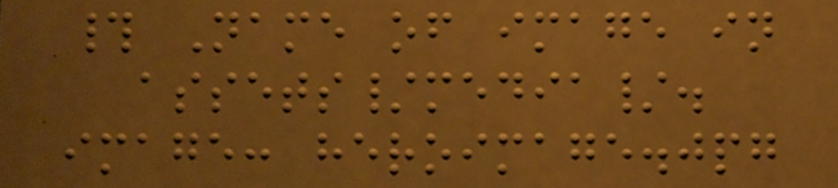# Name of image in
assets/media/.
image: heroimage.jpg
